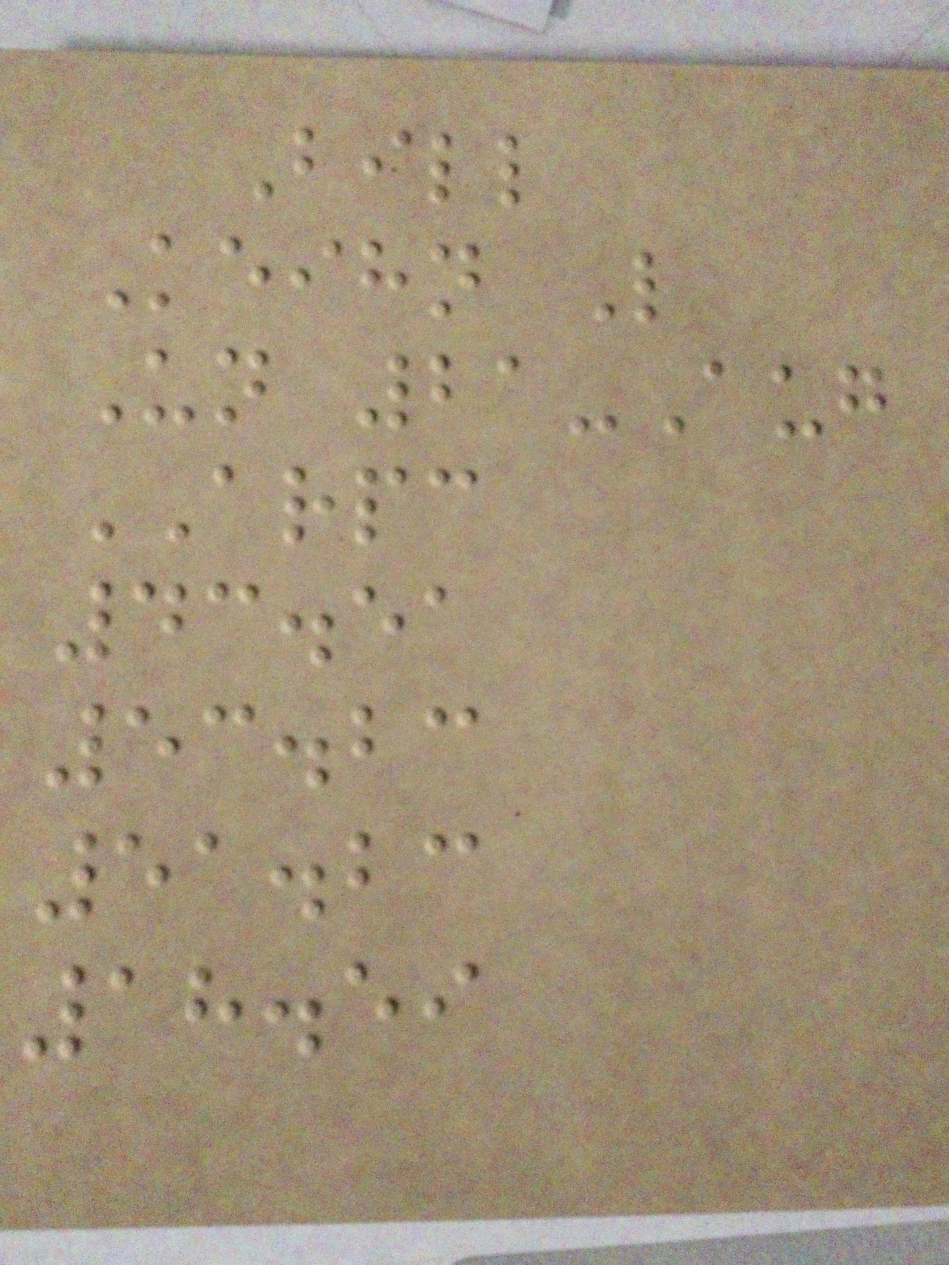Bill
Keihn L
Un 21-Aug
ARPC
43.51
53.23
51.23
18.59
